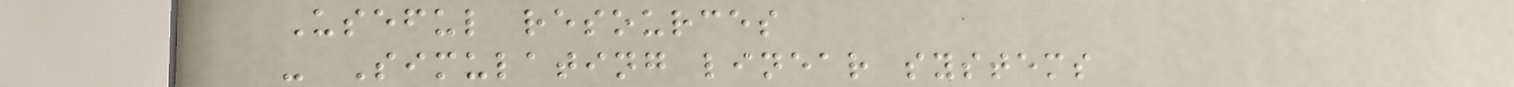Useful resources
- Simulating linear systems
